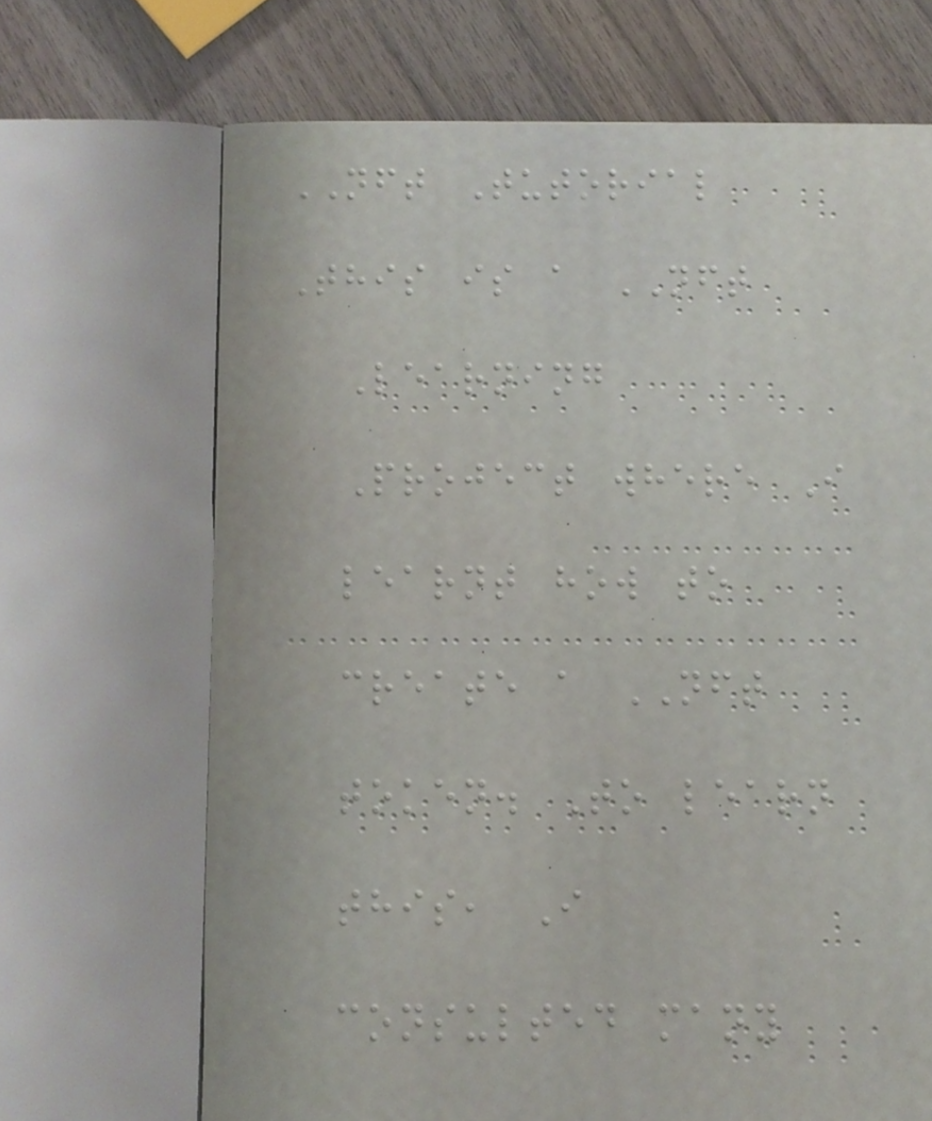NFT Tutorial
This is a NFT
Learning
Project where I
learnt how to
create a NFT
token. To learn
this, I
consulted many
